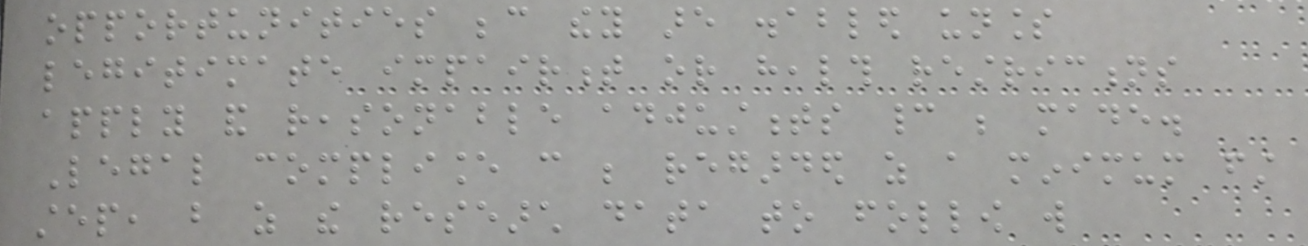opportunities because they are disabled unless
legitimate impairment or health restrictions
apply and reasonable adjustments cannot be made.
Legal compliance can be regarded as a minimum first
step, but as the research data to follow will
